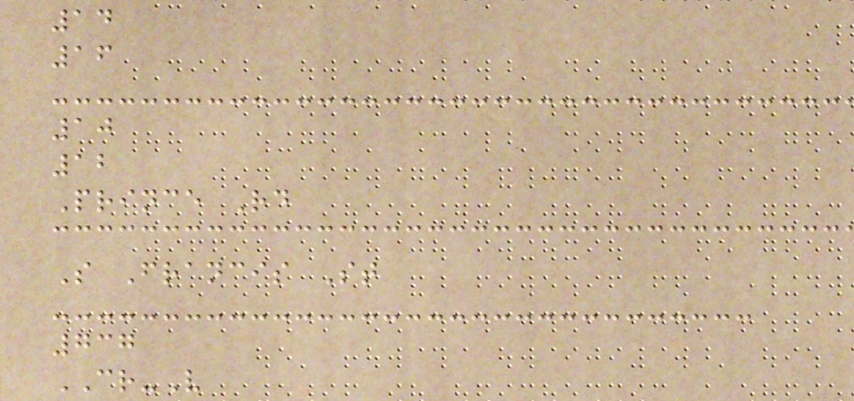14
16
10
12
Prince Rd
S Francis St
737
CR-V
